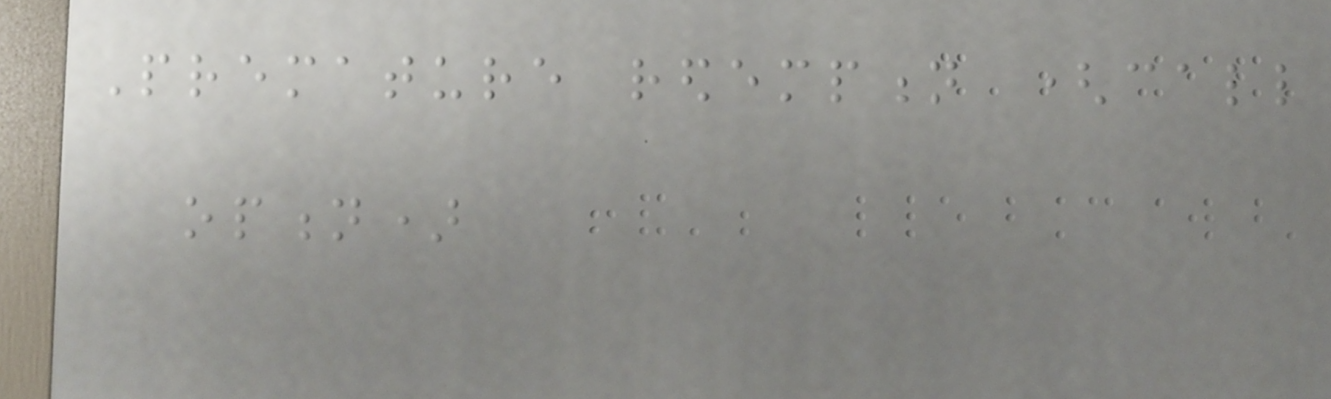Premature redemption (call
option)
